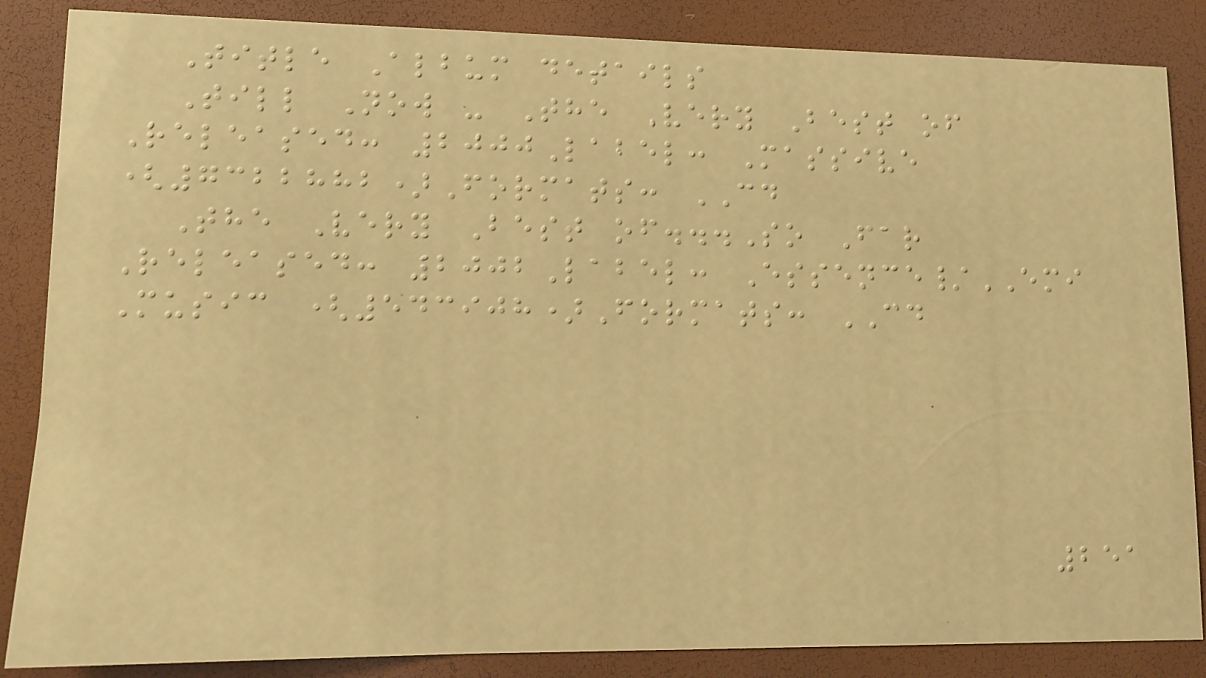Title Album details
Till Now - The Very Best of
Released: 2000Label: Massive
(7322882)Formats: CD
The Very Best of...So Far
Released: 2002Label: Essence/EMI
Music (543908)Formats: CD
251
